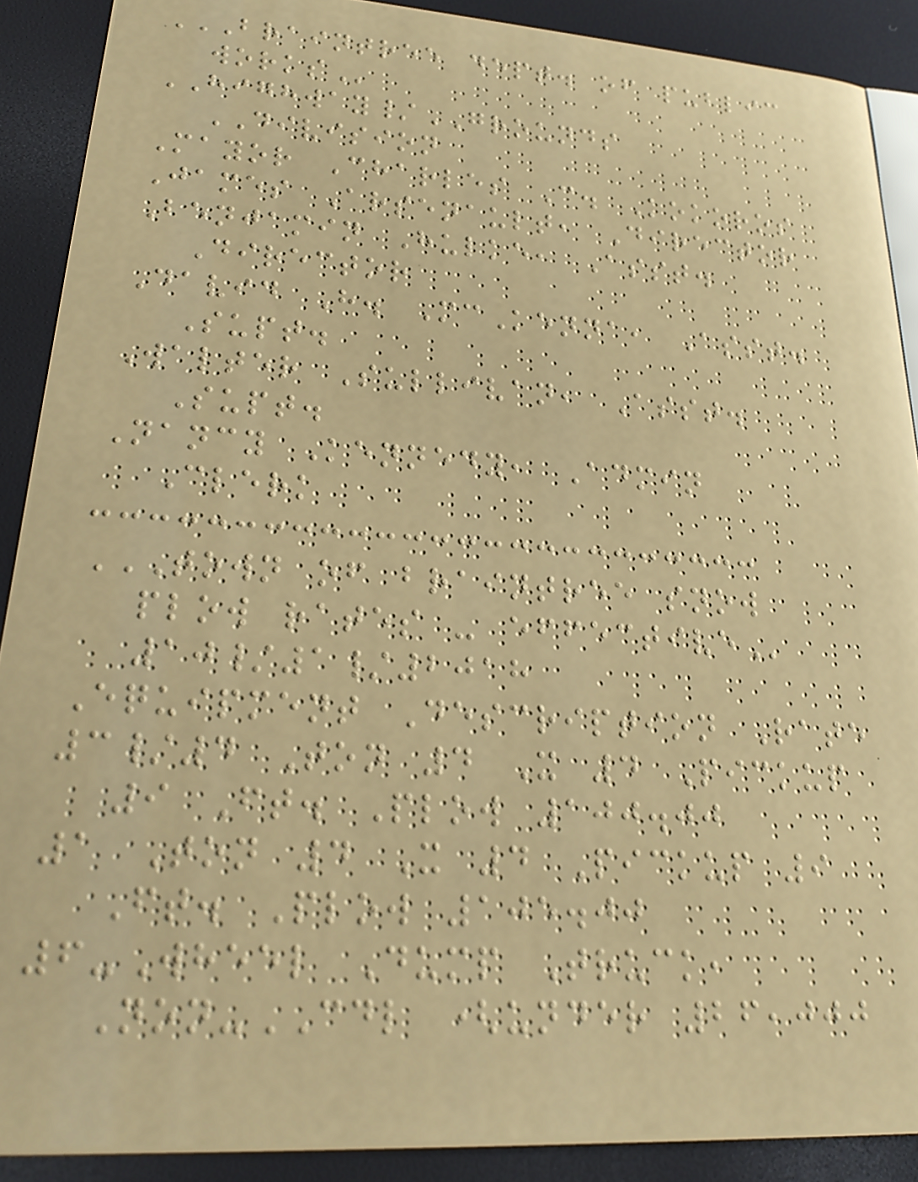BRAINTREE DEPT. OF PUBLIC
WORKS
HIGHWAY/GROUNDS
DIVISION
Mayor Charles C. Kokoros
James Arsenault, Director
Benjamin Hulke, Asst.
Director
David H. McKenna, Asst.
Supt.
Walter Sullivan, Asst.
Supt.
Nancy Kennedy, Admin
Clerk
TOWN OF BRAINTREE SNOW
PLOW RATES - EFFECTIVE
10/1/2018
Equipment Description Rate
3/4 Ton 4 X 4 Pickup
9 Ft. Plow 100.00
1 Ton 4 X 4 Pickup 9
Ft. Plow 105.00
6-Wheel Dump Truck,
Non-CDL (under 26,000
